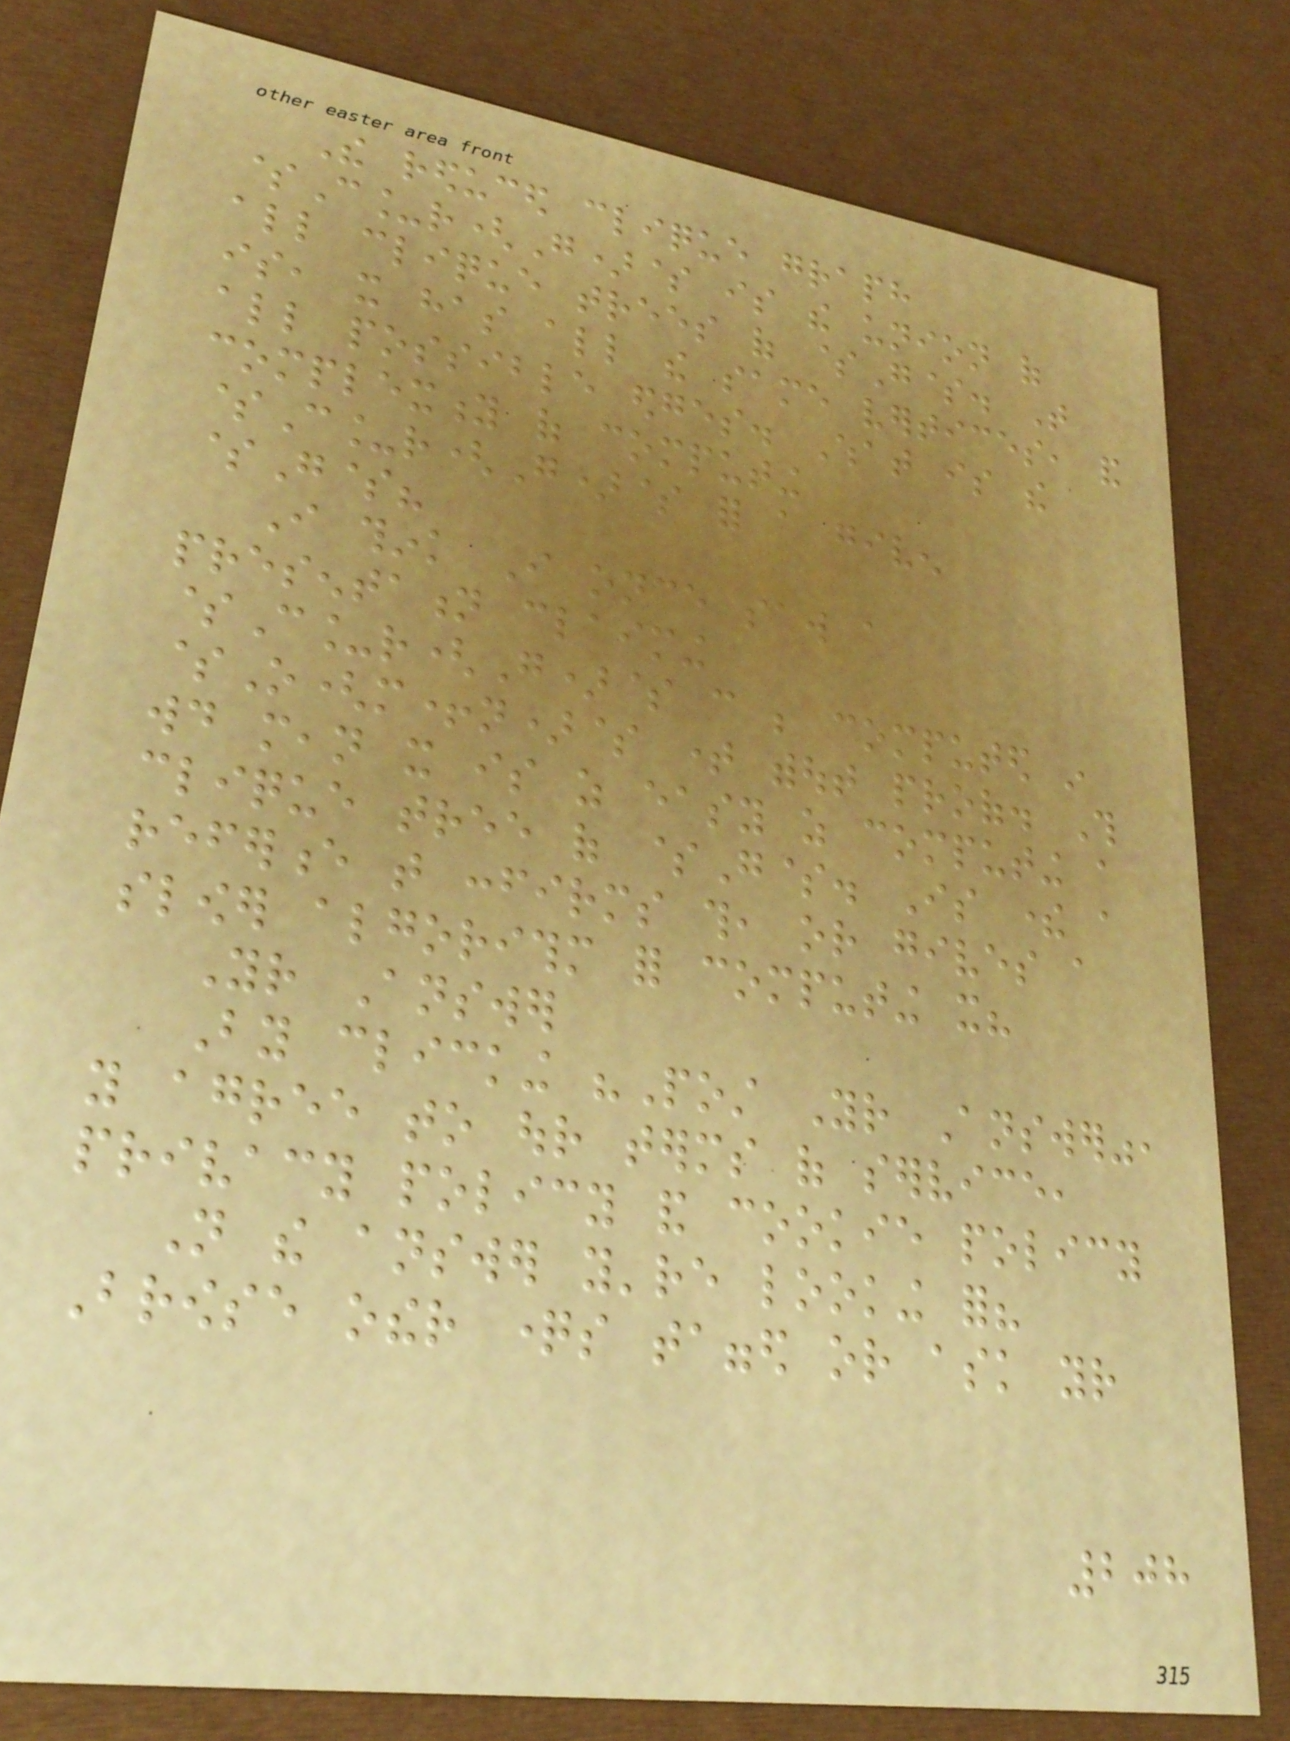The reduced clique graph
$C_r(G)$ is the union of
all clique trees of $G$. That
is, it has all the same vertices, and
all possible edges. What is the
complexity of computing
$C_r(G)$ for a given
$G$?
I think I once saw a
presentation claiming
$C_r(G)$ can be computed in
$O(m+n)$ time without proof. This
would mean it is as easy as computing a
clique tree of $G$. Is there a
reference that confirms this, or gives a
slower algorithm for computing it?
Your Answer
By clicking "Post Your Answer",
you agree to our terms of service,
privacy policy and cookie policy
Not the answer you're looking for?
Browse other questions tagged or ask your
208
